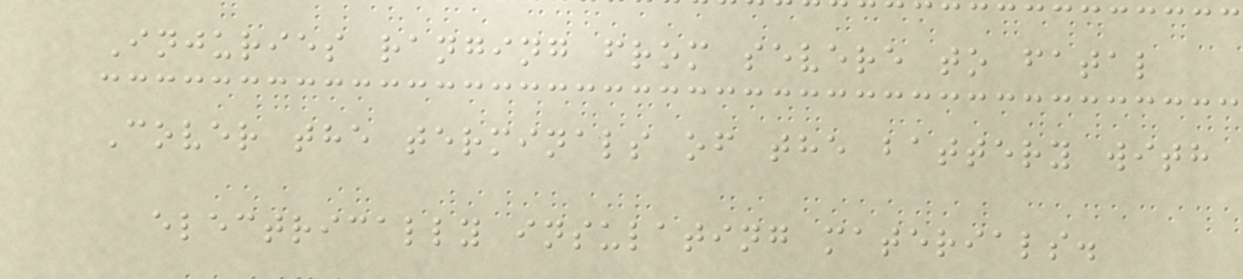Injuries ranging from severe to fatal
Cover the terminals of the battery with
electrically insulating materials.
